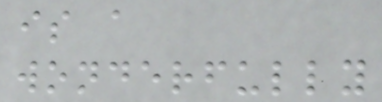is a
wonderfully
